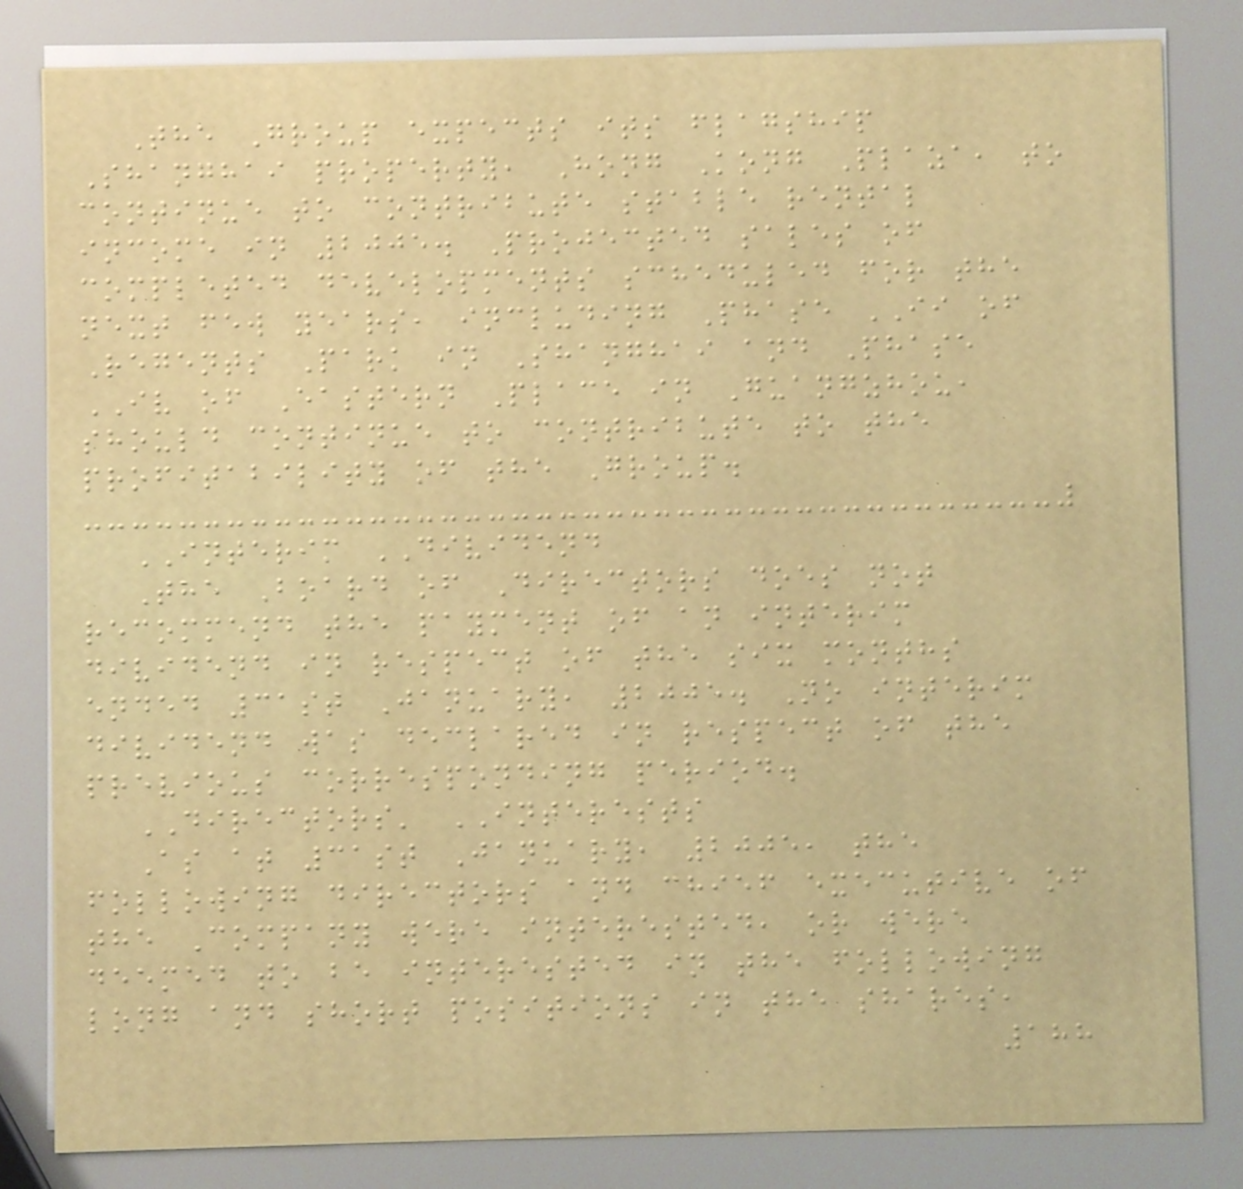The Group expects its flagship
Shanghai property, Hong Kong Plaza, to
continue to contribute stable rental
income in 2005. Projected sales of
completed developments scheduled for the
next few years, including Phase II of
Regents Park in Shanghai and Phase
IV of Eastern Place in Guangzhou,
should continue to contribute to the
profitability of the Group.
INTERIM DIVIDEND
The Board of Directors does not
recommend the payment of an interim
dividend in respect of the six months
ended 31st January, 2005. No interim
dividend was declared in respect of the
previous corresponding period.
DIRECTORS' INTERESTS
As at 31st January, 2005, the
following directors and chief executive of
the Company were interested, or were
deemed to be interested in the following
long and short positions in the shares,
188
